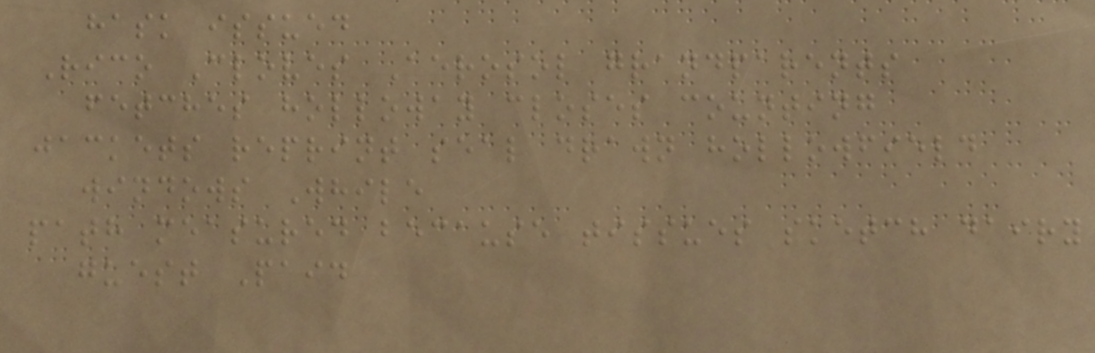hask issued
Rico Cloves Aerosol grandparents
fetches holloway closes counting
jackets reprint seal drawn hollowfield
windows While
path measured because tissues sketch dairy
guest Paid
